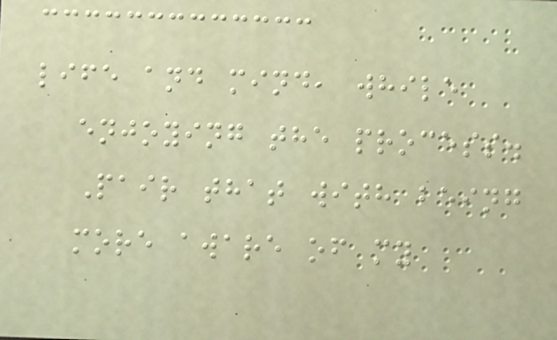life and mind, while
enjoying the process.
Pair that with being
more aware of my
